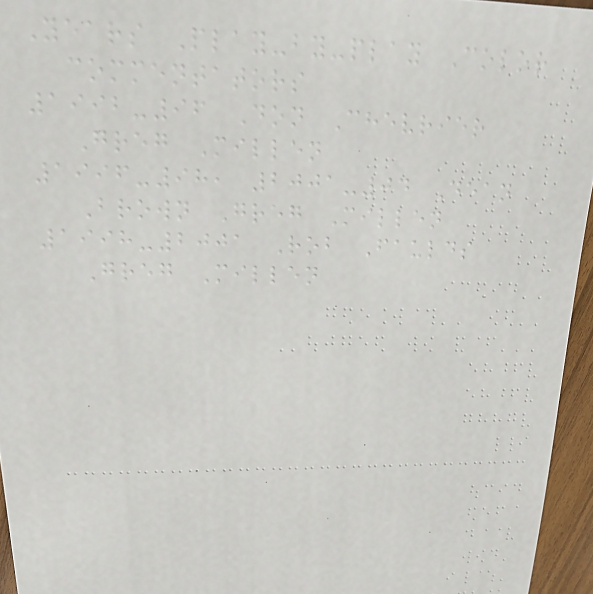Years Play-by-play Color
commentators
1992-96 Don Chevrier
Greg Millen
1996-98, 2001-04 Dean
Brown Greg Millen
1998-2001 Rob Faulds
Greg Millen
